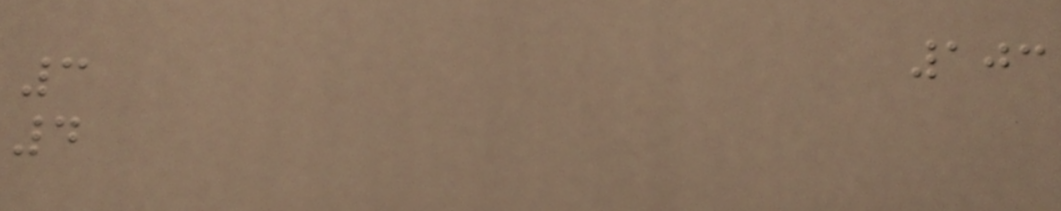103
3
4
